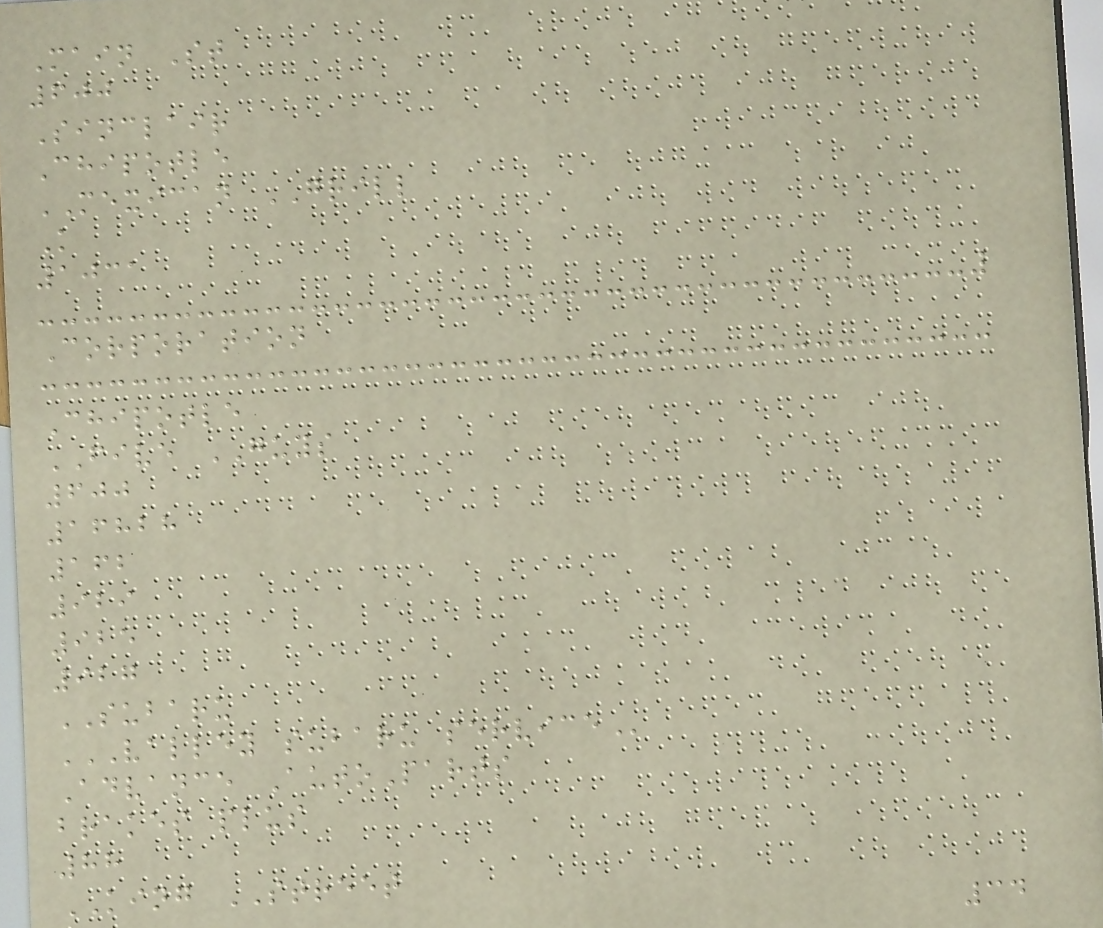Main St
600
Sinclair
Chipotle
MEXICAN GRILL
K
1031
Corporation
Chipotle
FIVE GUYS
600
16828
162
929
925
927
SUBARU
VALLEY SUBARU SERVICE
Advance AutoParts
brakes plus
88
KING STREET
34
